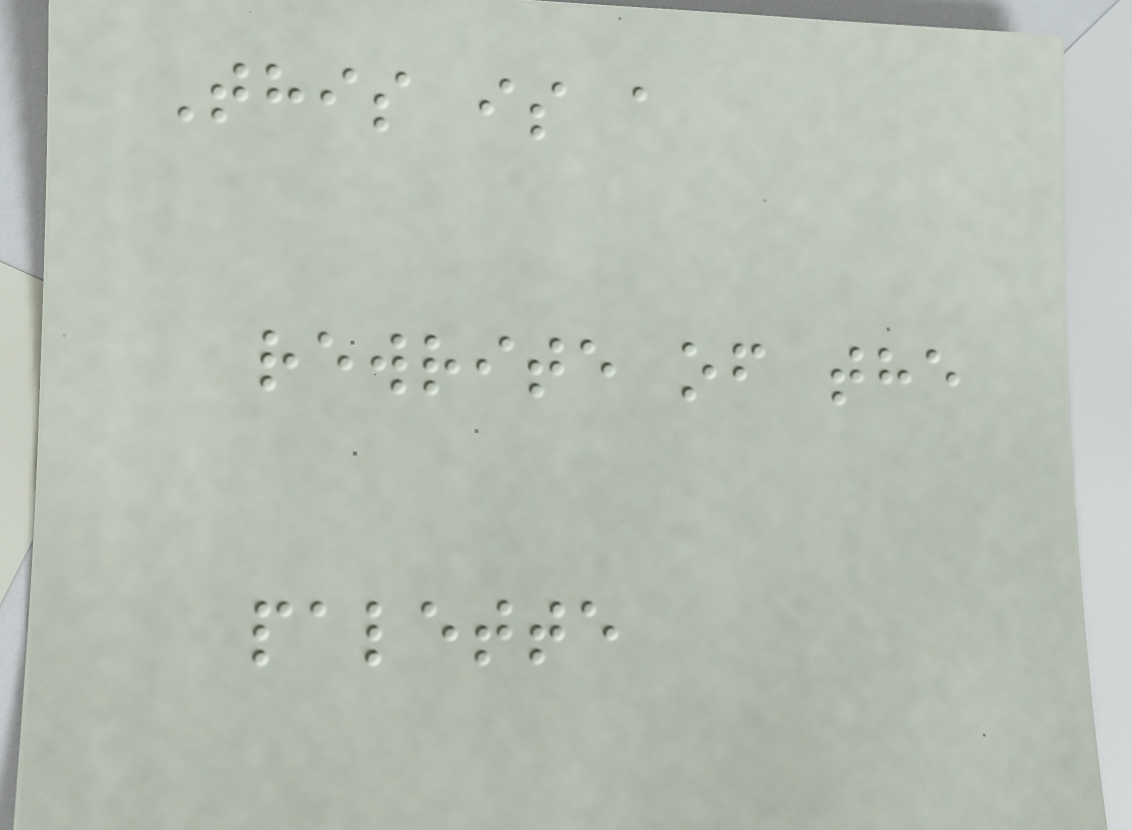This is a
rewrite of the
palette
